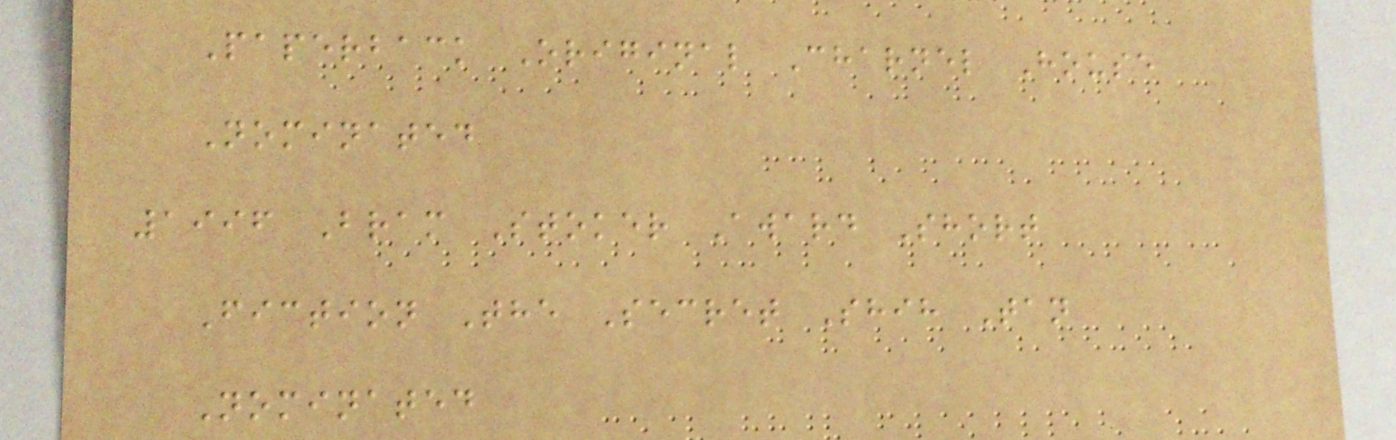Paperback Original Charnel House
Nominated
1996 Bram Stoker Award Short
Fiction The Secret Shih Tan
Nominated
